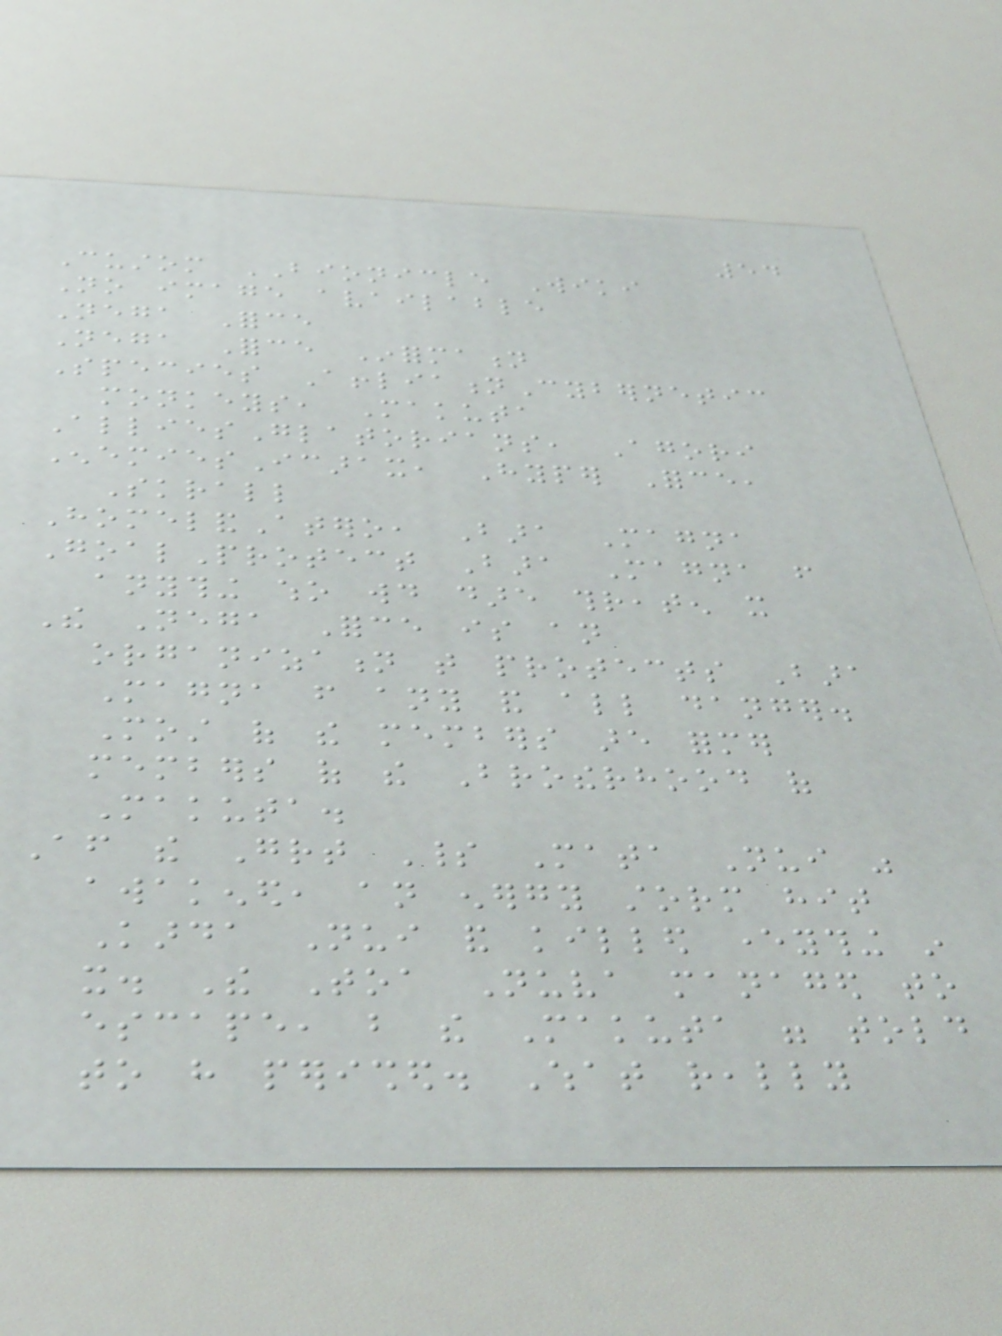54
Custom BIONICLE Wiki
No image available
Nega Force
Nega Force Information
Species AffliationCybernetic
monkeys, Makuta
AlliesGlatorians, Agori
EnemiesIcarax, Hyper Force,
Skrall
HomelandAtero, Bara Magna
GoalProtect Bara Magna from
anything who would dare threaten it
The Nega Force is an
organization that protects Bara
Magna from any and all danger.
Most of the members are former
members of the Brotherhood of
Makuta.
After the Great Spirit Mata Nui was
awakened, an energy storm hit
Karda Nui and killed everything in
it. The Toa Nuva managed to
escape, but the Makuta were told
to have perished. What really
